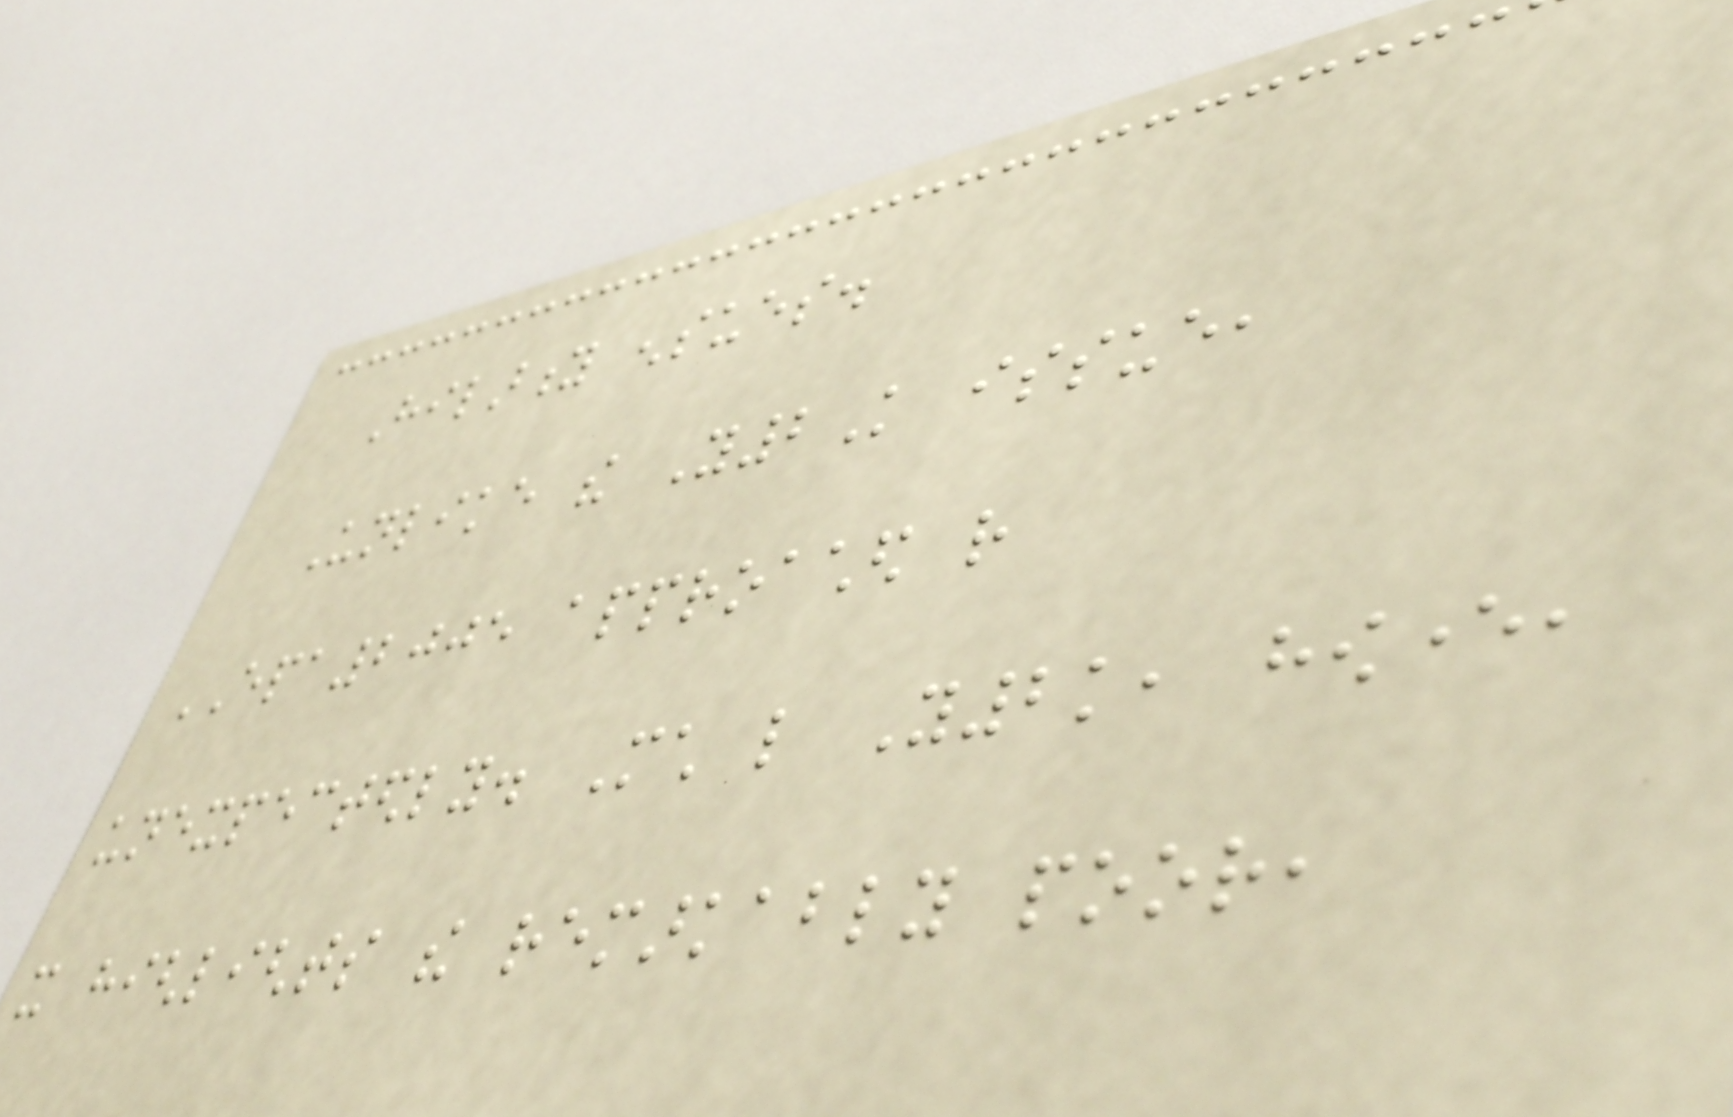Hilarity ensues.
Unlike the Y2K issue,
EPA2005 approached rather
unexpectedly. Much like Y2k, however,
it highlights the remarkably poor,
